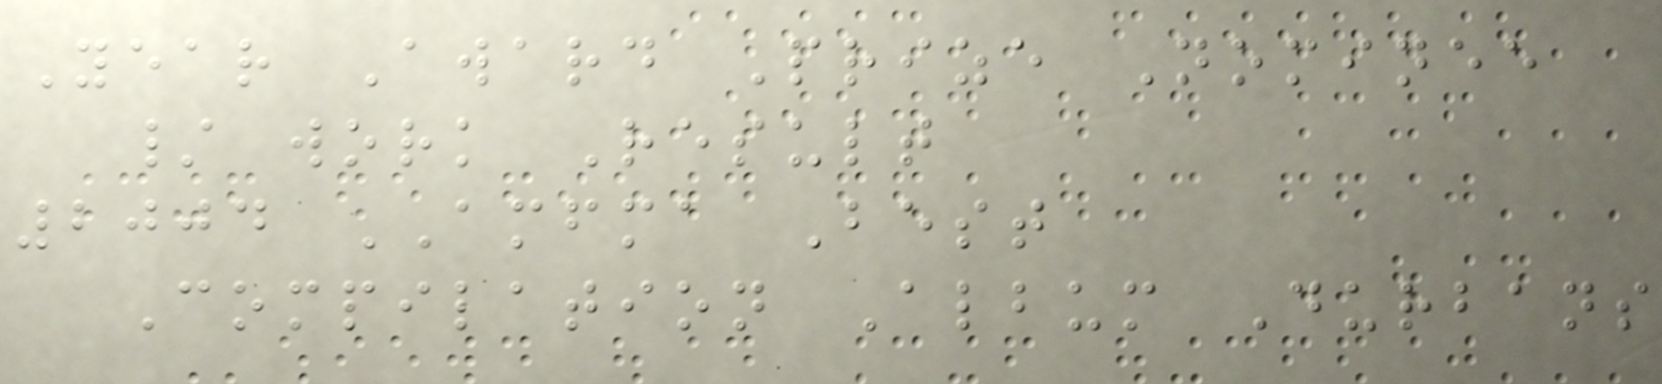Year Award Prize Nominee
/ work Result
2004 AMFMA Best
Compilation Album Durbans
